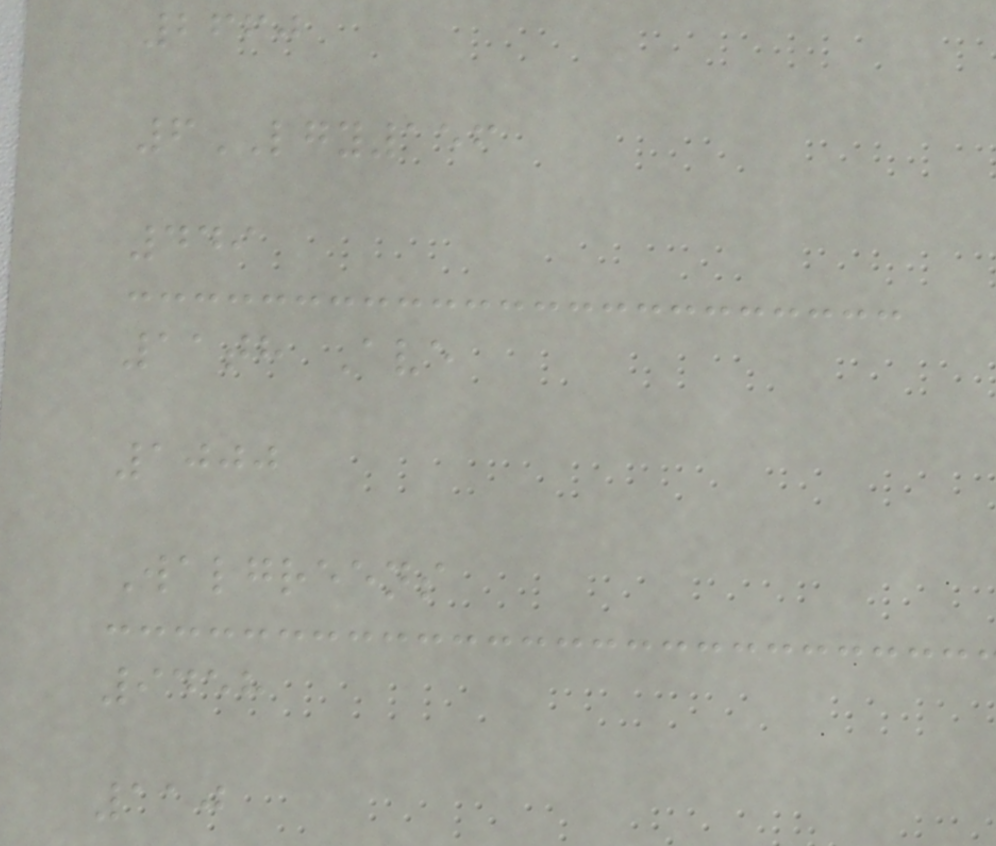2660
6LGY156
449
11th Ave
1000
Walgreens
9458
110
